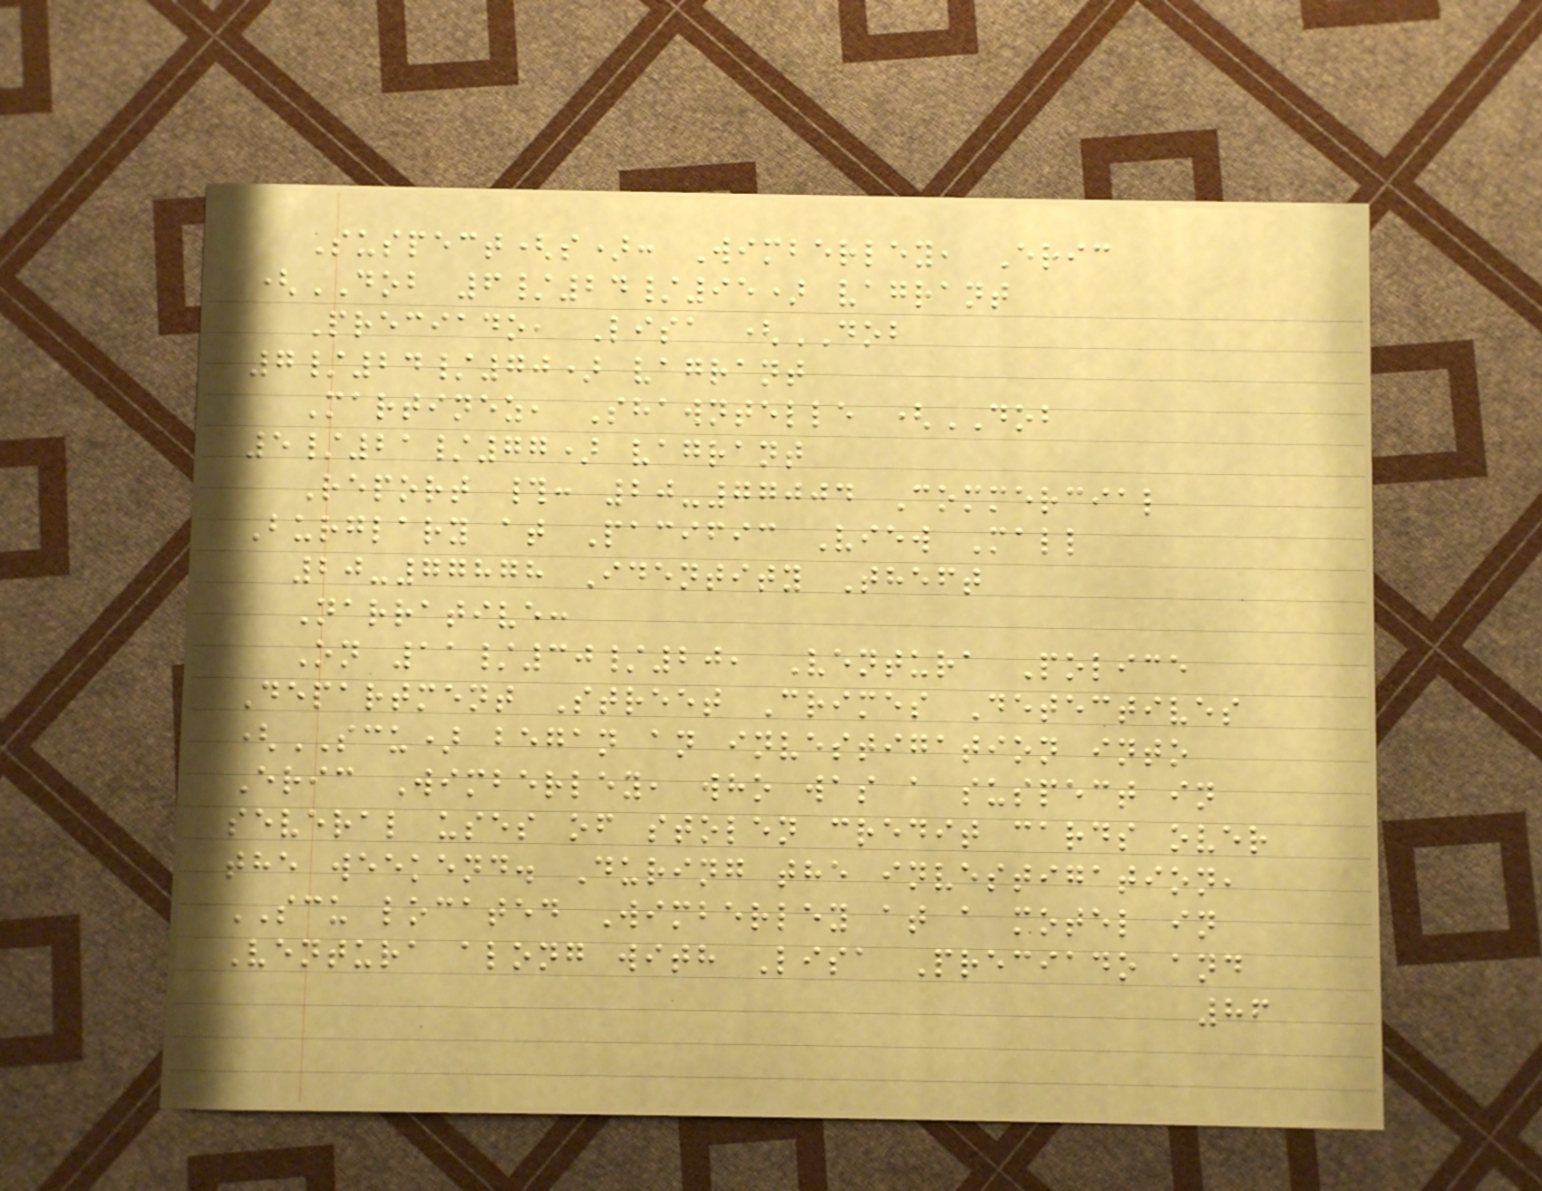Suspect(s): Wimberley, Eric
(DOB 6/24/95) vagrant
Preciado, Lisa (DOB
7/24/70) vagrant
Martinez, Shawntelle (DOB
5/21/77) vagrant
Report #: 20-77004 Commercial
Burglary at Pacific View Mall
20-77878 Identity Theft
Narrative:
On 11/30/20, Ventura Police
Department Street Crimes Detectives
(SCU) began an investigation into
Eric Wimberley, who was a suspect in
several uses of stolen credit cards over
the weekend. During the investigation,
SCU located Wimberley at a motel in
Ventura along with Lisa Preciado and
86
